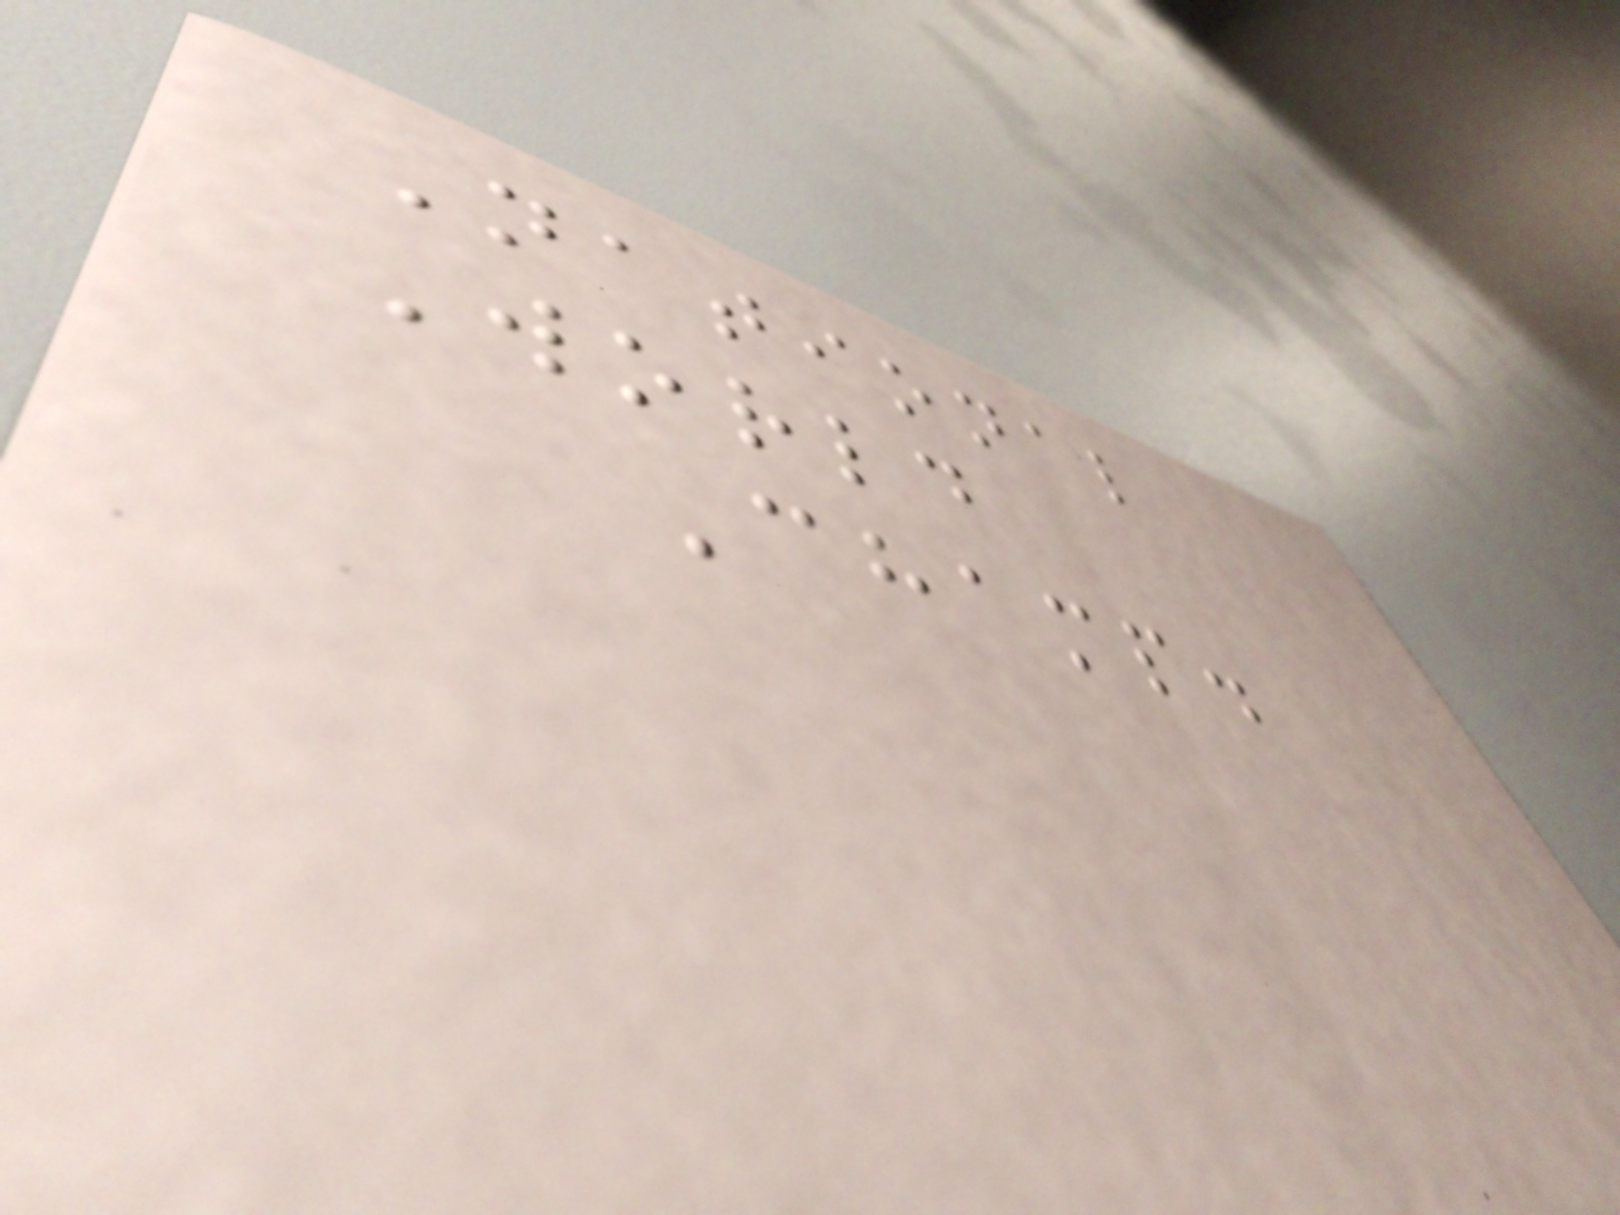National
World
Champ.
